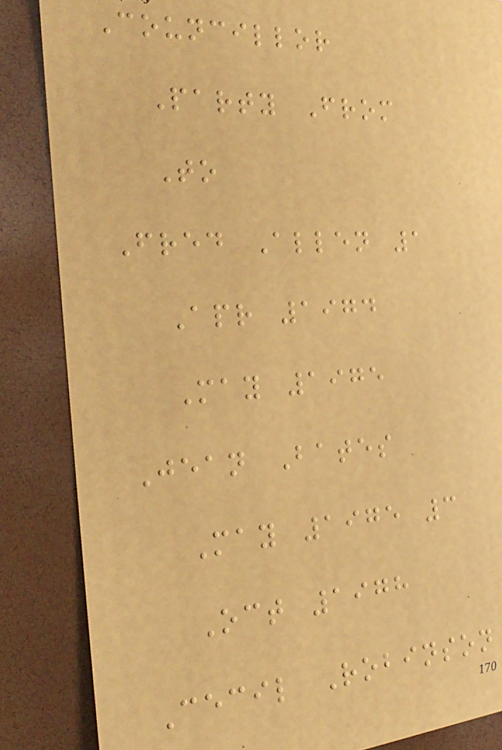Councillor
Party From
To
Fred Allen 1
Apr 1974
May 1975
Jean Bates
May 1975 3
Oct 1978
Cecil Robinson
